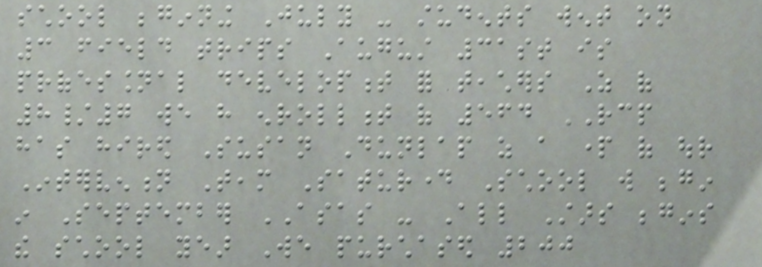school beginning July - students went on
3 field trips August 31st is
professional development for teachers As of
8/7 we have enrollment of 564 RCP
has hired Susan Dunlap as a part of our
Intervention Team Saturday School will begin
in September ASAS - All Stars begins
the school year We purchased 200
